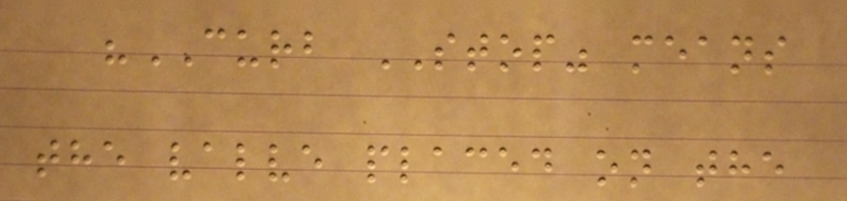"CURB STOP" means
the valve placed on the
